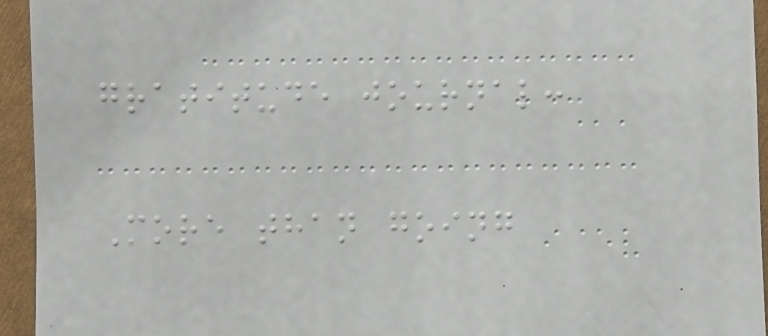gratitude journal:
More than going
